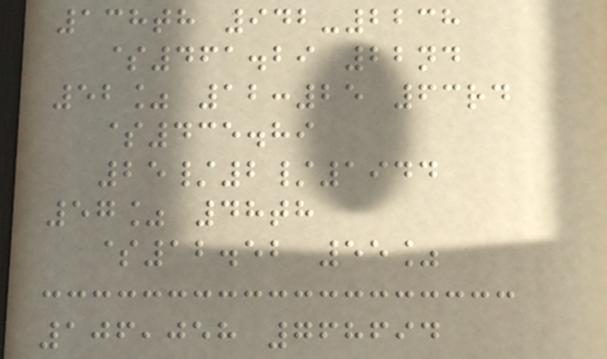138th 942-2238
$461.29 22nd
52% 12:25 63rd
$435.89
25/2/1944
57% 48th
$12.52 55%
106,058 768694
